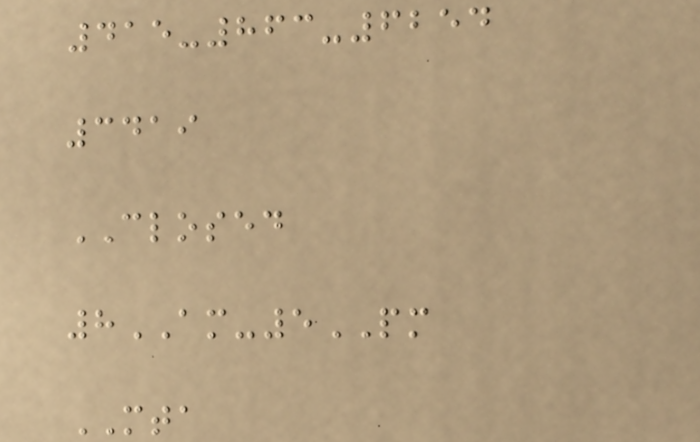415-863-6254
3419
CLOSED
8AM-5PM
MTA
